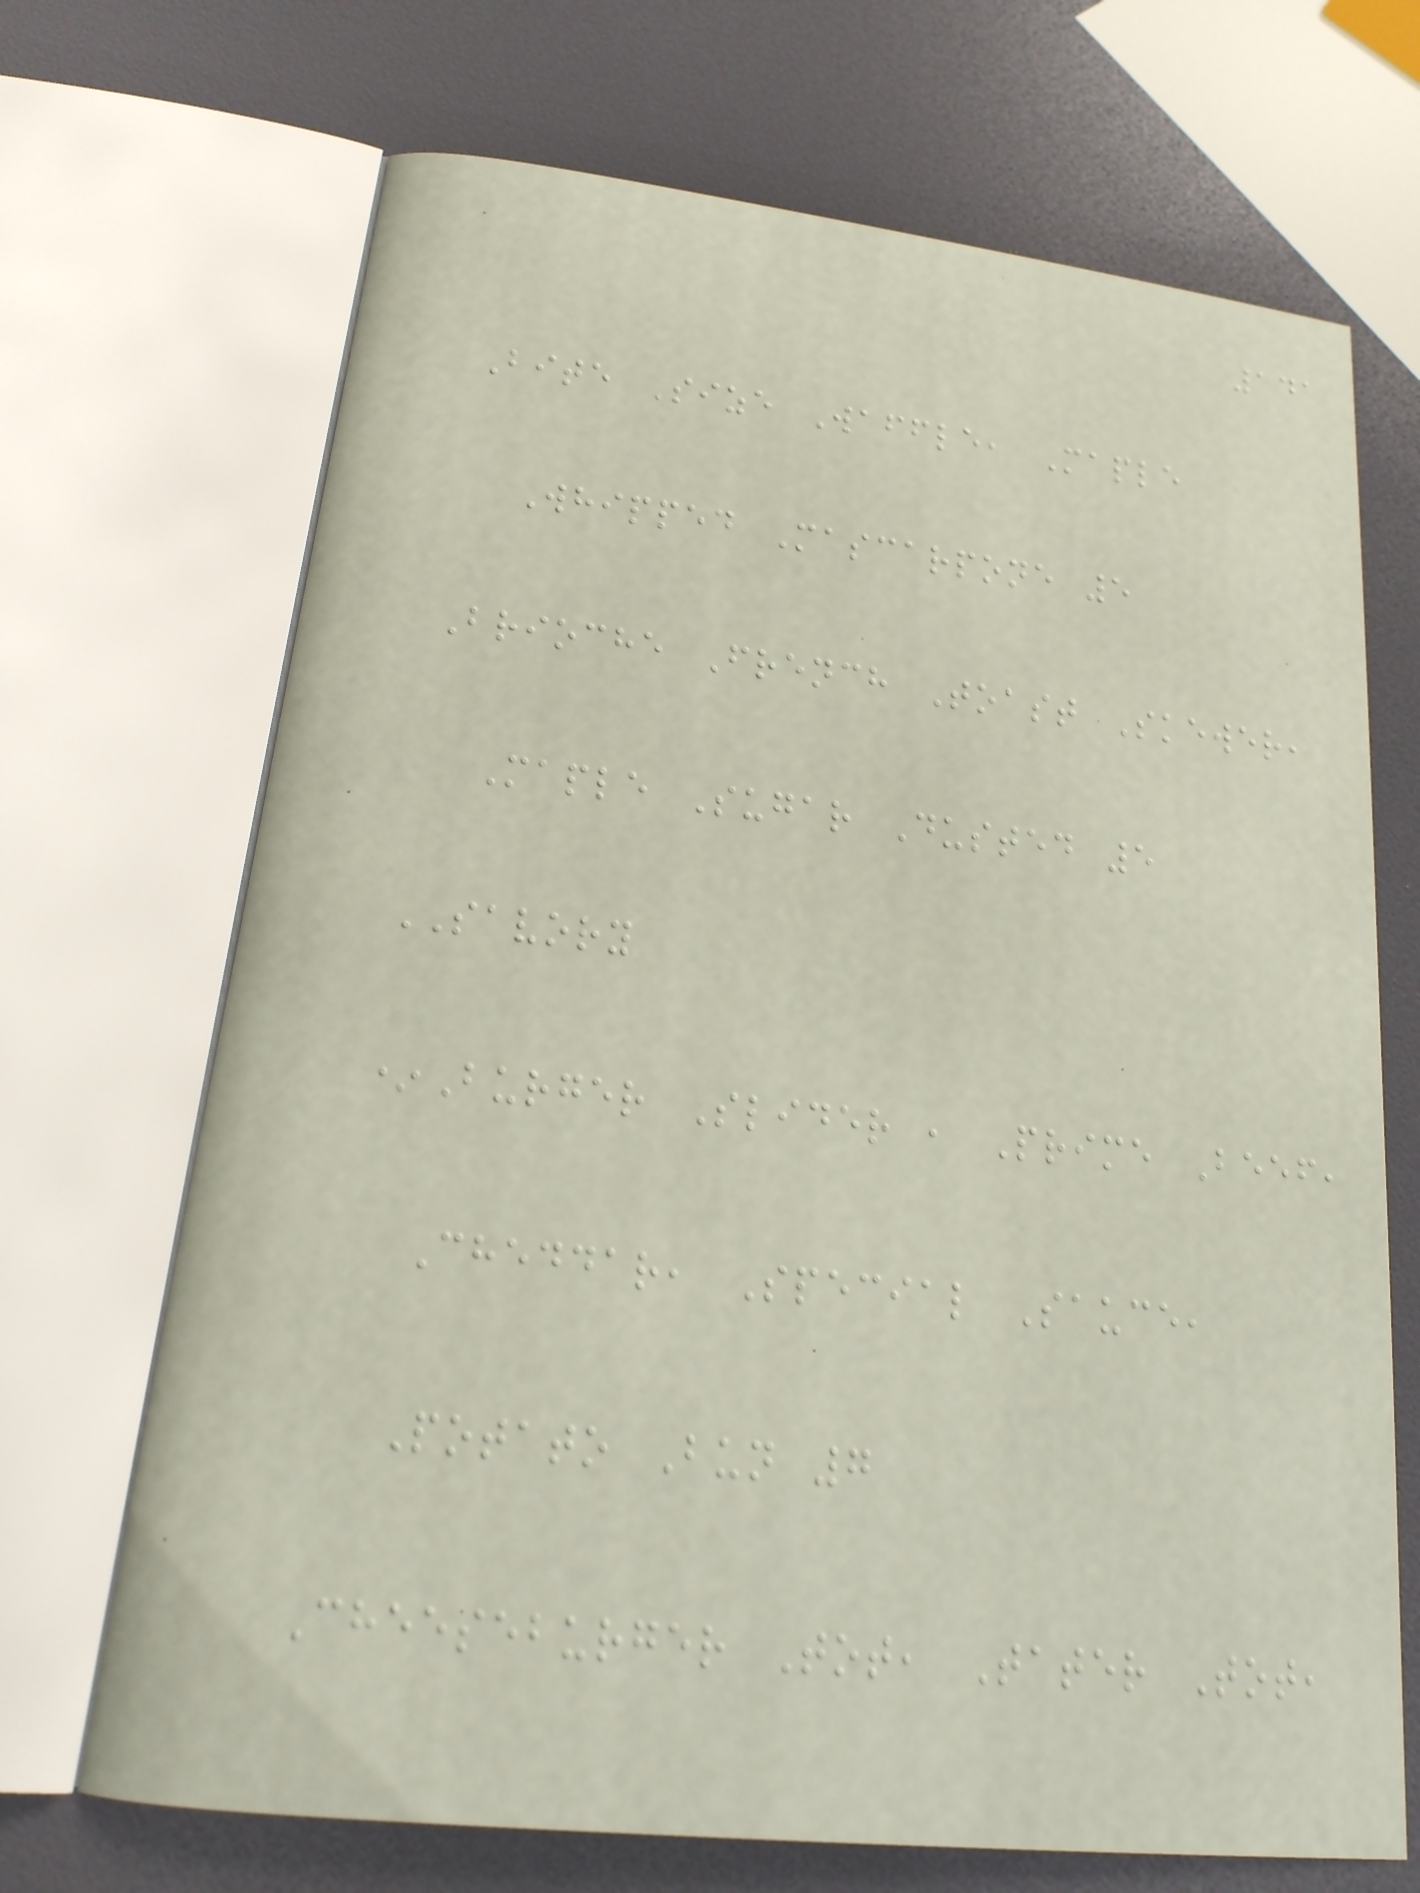141
Bite Size Waffle, Maple
Whipped Mascarpone 5
Brioche French Toast Skewer,
Maple Sugar Dusted 5
SAVORY
*Burger Slider , Prime Beef,
Cheddar, Special Sauce,
Potato Bun 7
Cheeseburger Tot, Tater Tot,
